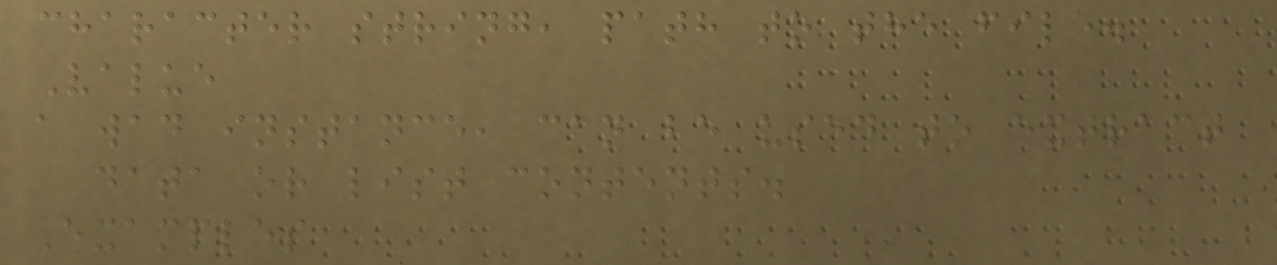character string, path to the file.
Value
a wad instance, can be used to extract
data or list contents.
Examples
